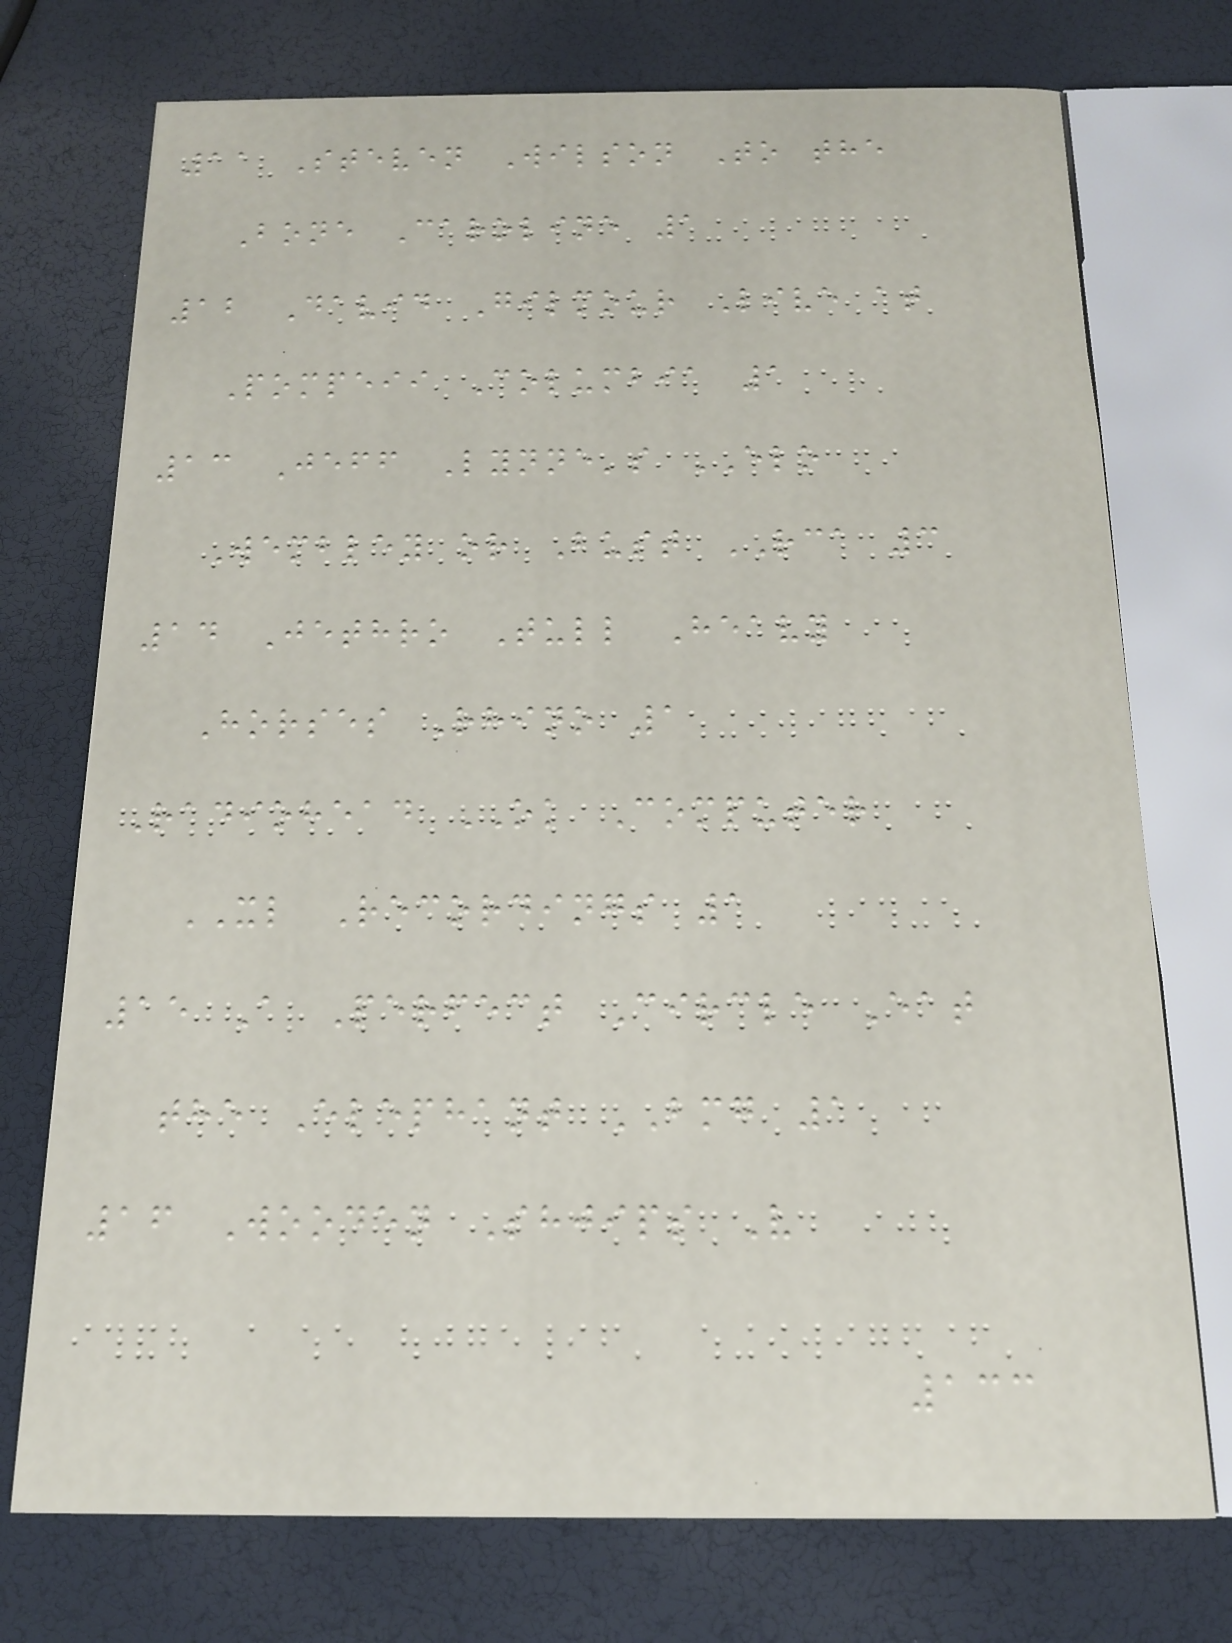11 Steven Wilson To the
Bone Caroline 1
12 David Gilmour Live at
Pompeii Columbia 1
13 Jeff Lynne's ELO
Wembley or Bust RCA 3
14 Jethro Tull Heavy
Horses Rhino 1
Radiohead OK Computer
XL Recordings 1
15 A Perfect Circle Eat
the Elephant BMG 1
16 Wooden Shjips V
133
